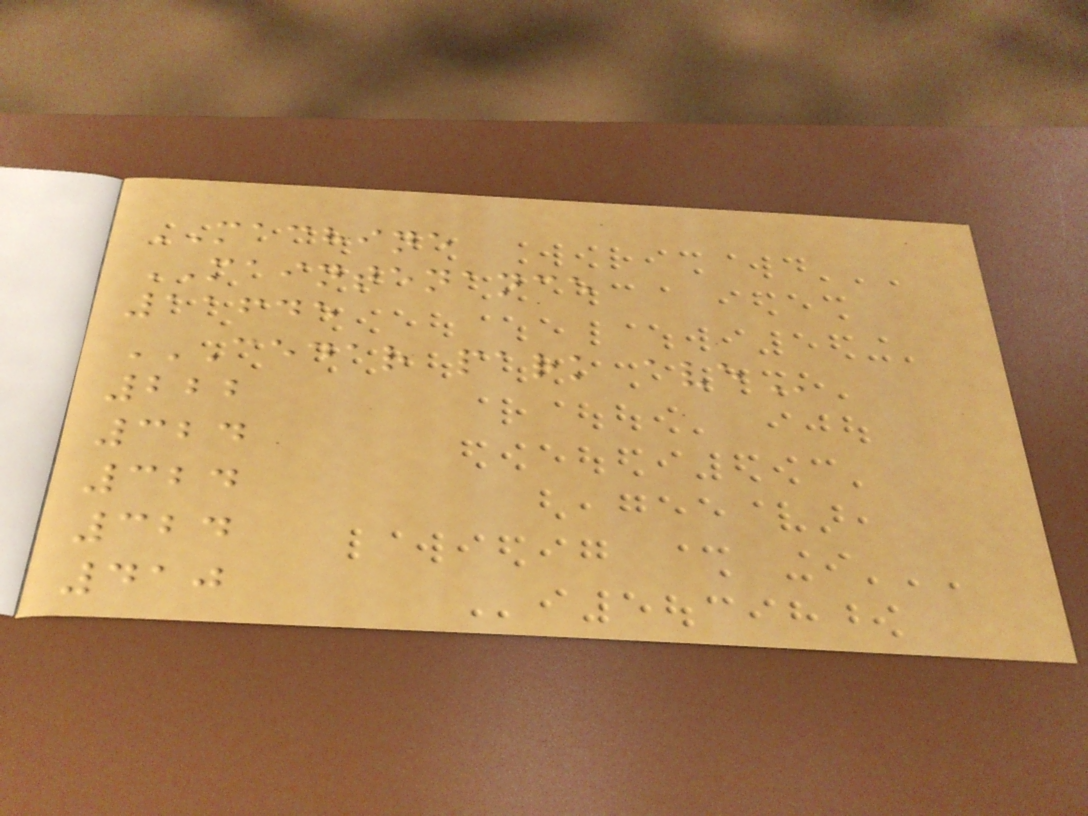MACHINE
MAINTENANCE
11645
CEDAR PARK AVE
222
324
324
324
410
